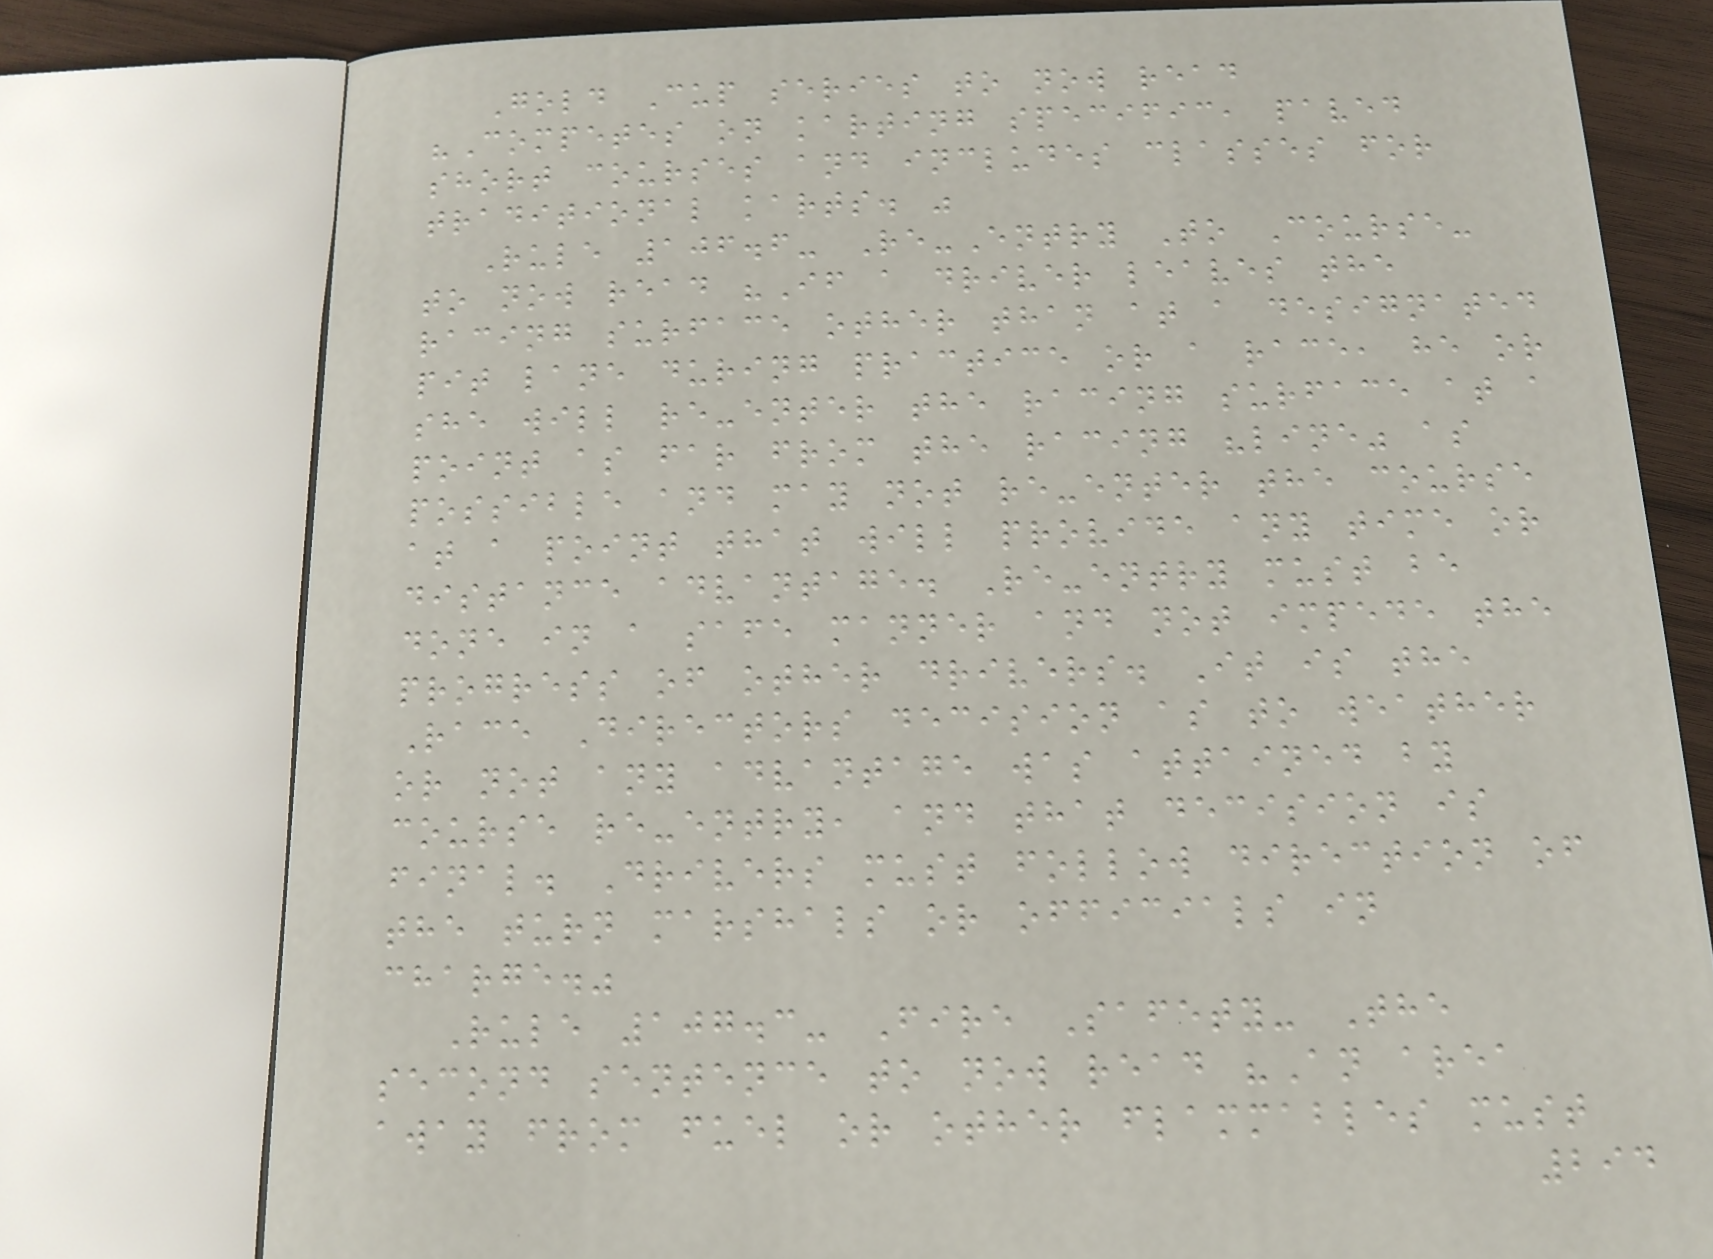Gold Cup series to now read
"Competes on karting specific, paved
short courses and includes classes for
traditional karts. "
Rule 106.6- Re-Entry To Course-
to now read "If a driver leaves the
racing surface other than at a designated
pit lane during practice or a race, he or
she will re-enter the racing surface at a
point as far from the racing "line" as
possible and may not re-enter the course
at a point that will provide any time or
distance advantage. Re-entry must be
done in a safe manner and not impede the
progress of other drivers. It is the
Race Directors decision as to weather
or not any advantage was attained by
course re-entry, and that decision is
final. Drivers must follow direction of
the turn marshals or officials in
charge."
Rule 107.3- Fire Safety- The
second sentence to now read "An area
away from fuel or other flammables must
294
